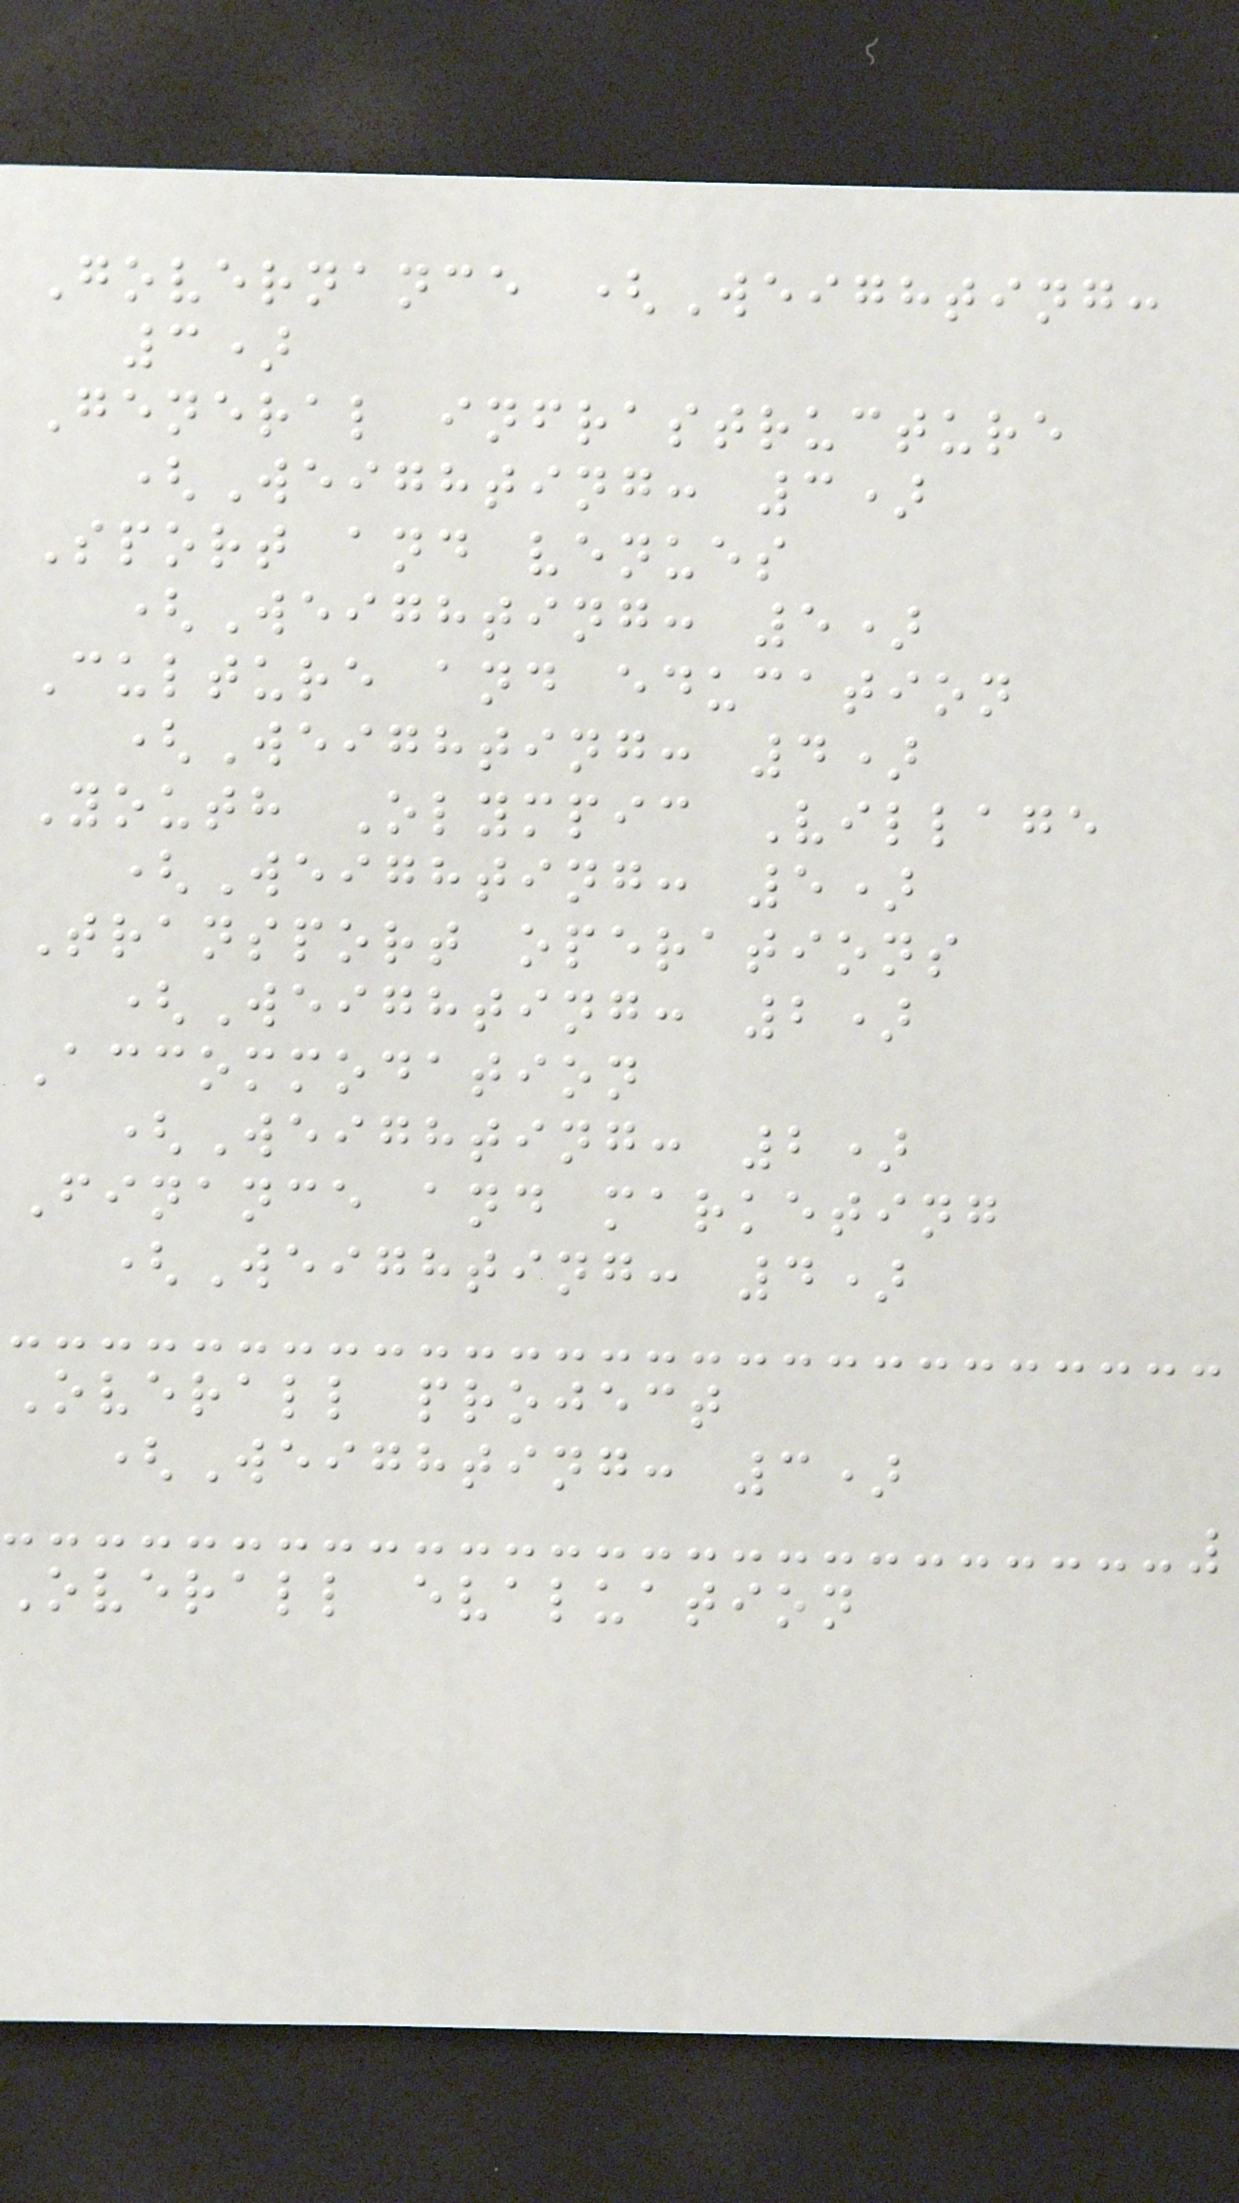Governance (Weighting:
3)
General infrastructure
(Weighting: 3)
Sport and venues
(Weighting: 5)
Culture and education
(Weighting: 4)
Youth Olympic Village
(Weighting: 5)
Transport operations
(Weighting: 2)
Accommodation
(Weighting: 2)
Finance and marketing
(Weighting: 4)
Overall project
(Weighting: 3)
Overall evaluation
